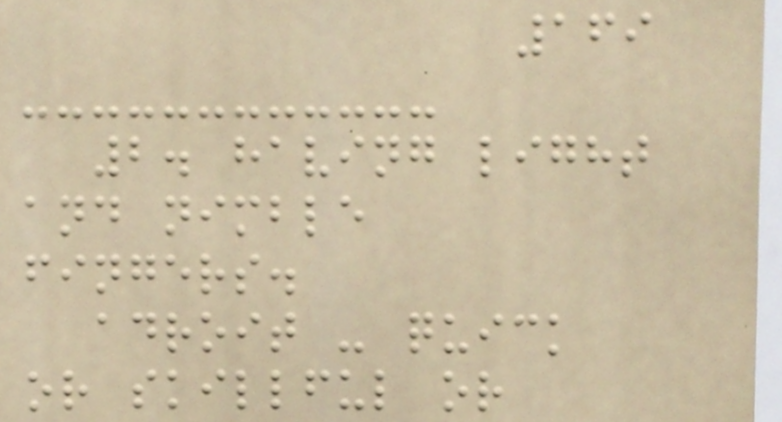169
2. having light
and nimble
fingers.
adroit - quick
or skillful or
